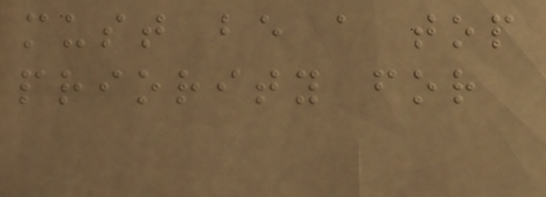must be a top
priority for
